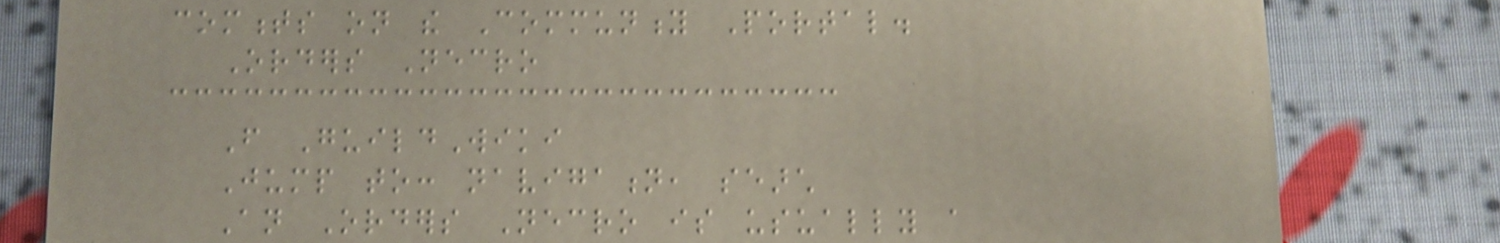comments on the Community Portal.
Orders Necro
From GuildWiki
Jump to: navigation, search
An Orders Necro is usually a
